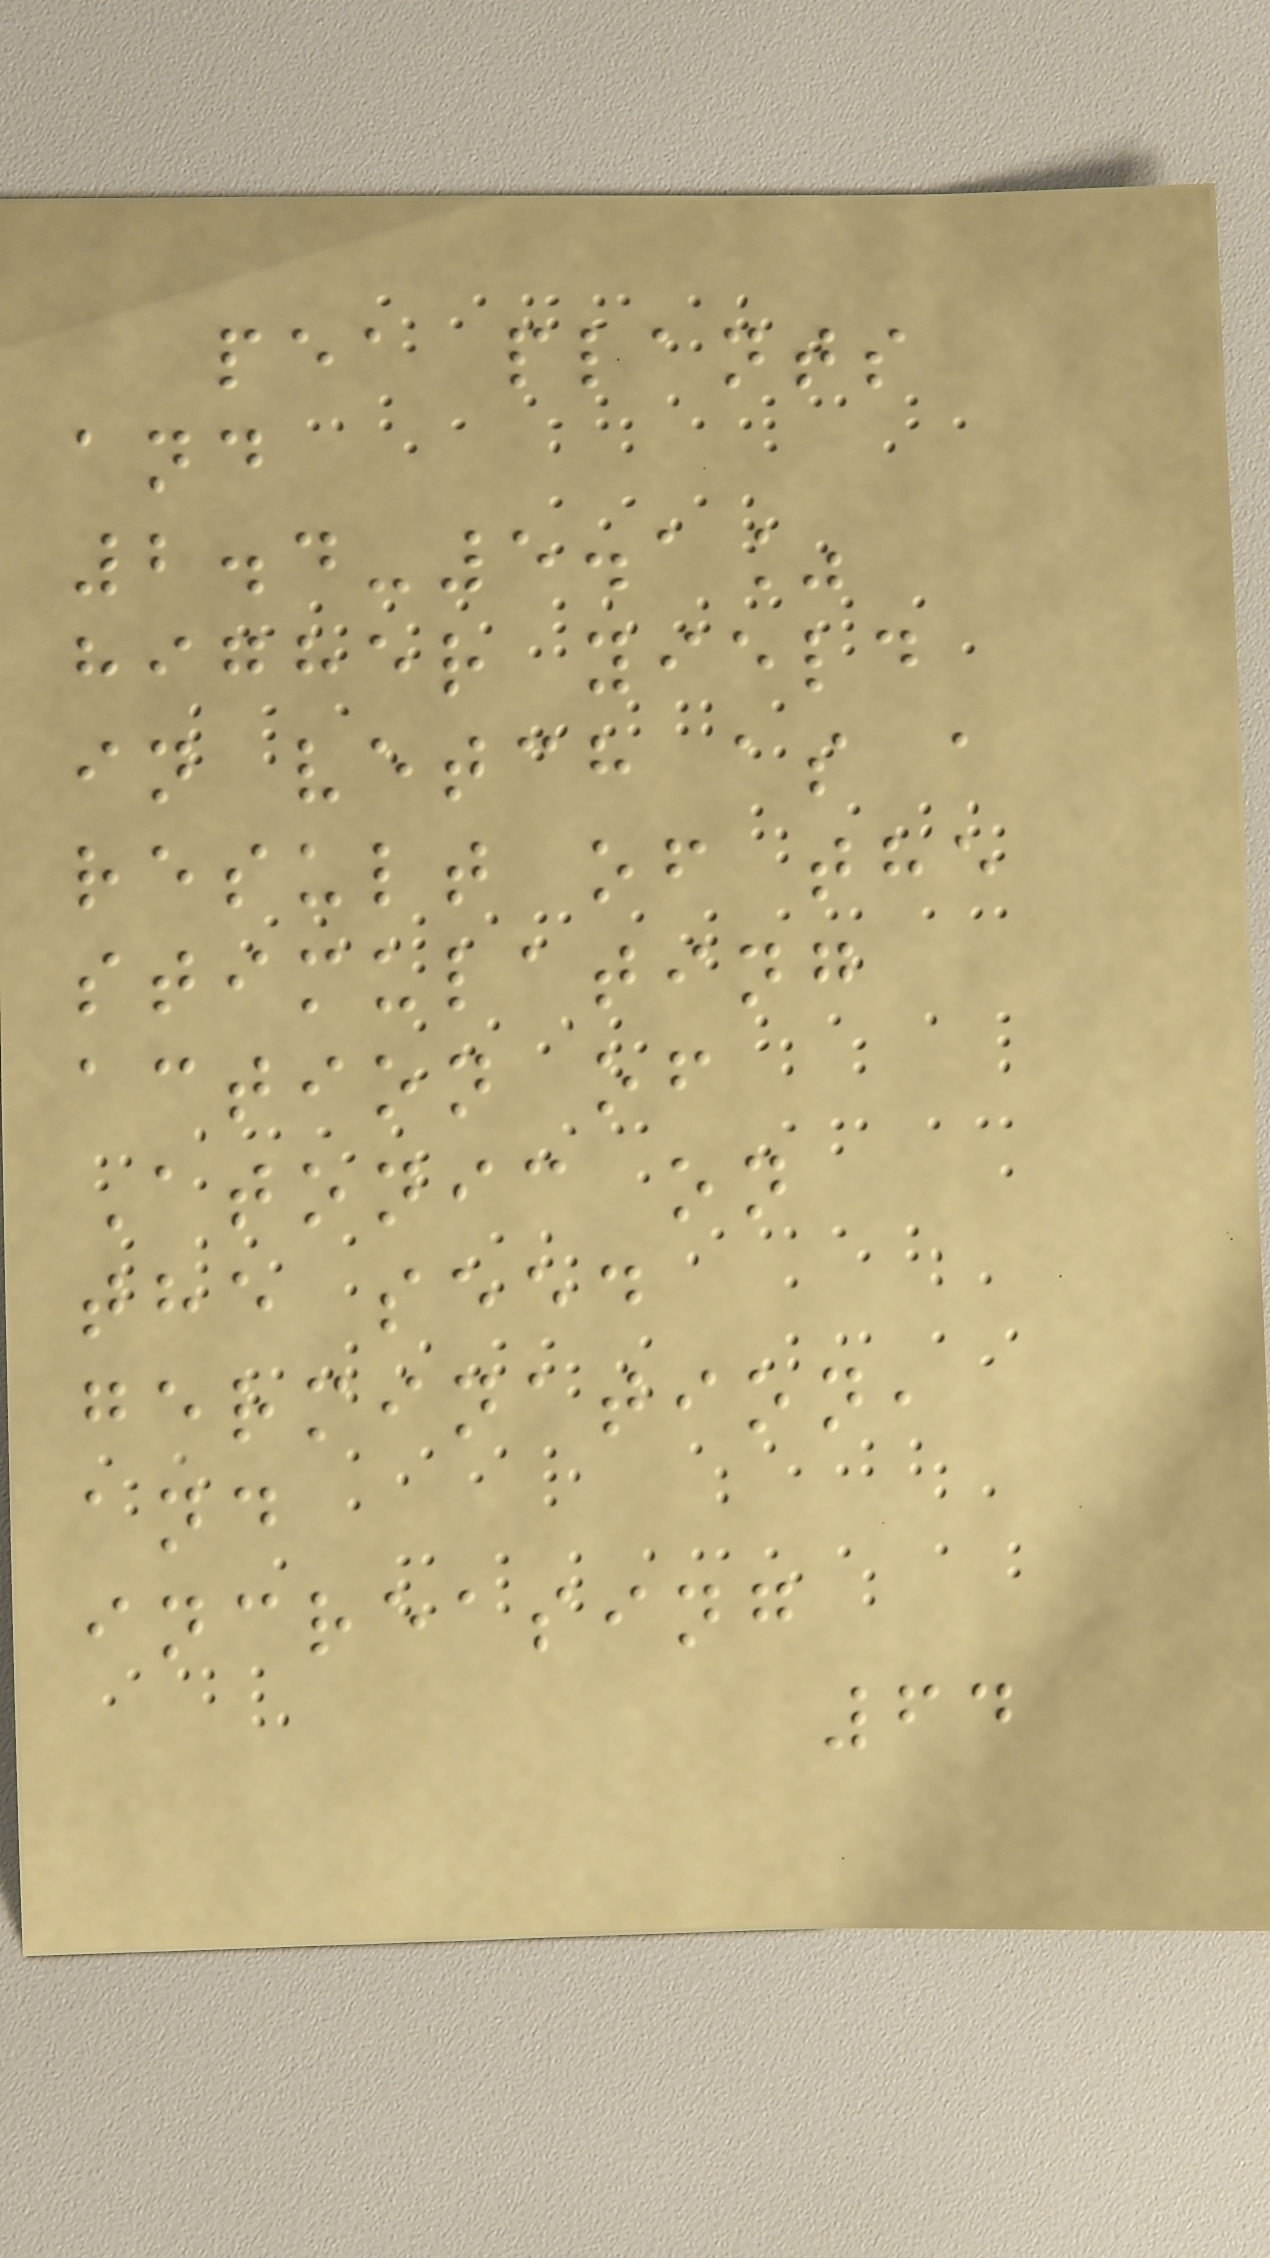pea plants
and
2.4-5.1%
higher yield
in vetch as a
result of the
stimulating
action of
Atonic on
the seed
germination,
and
increasing
64
